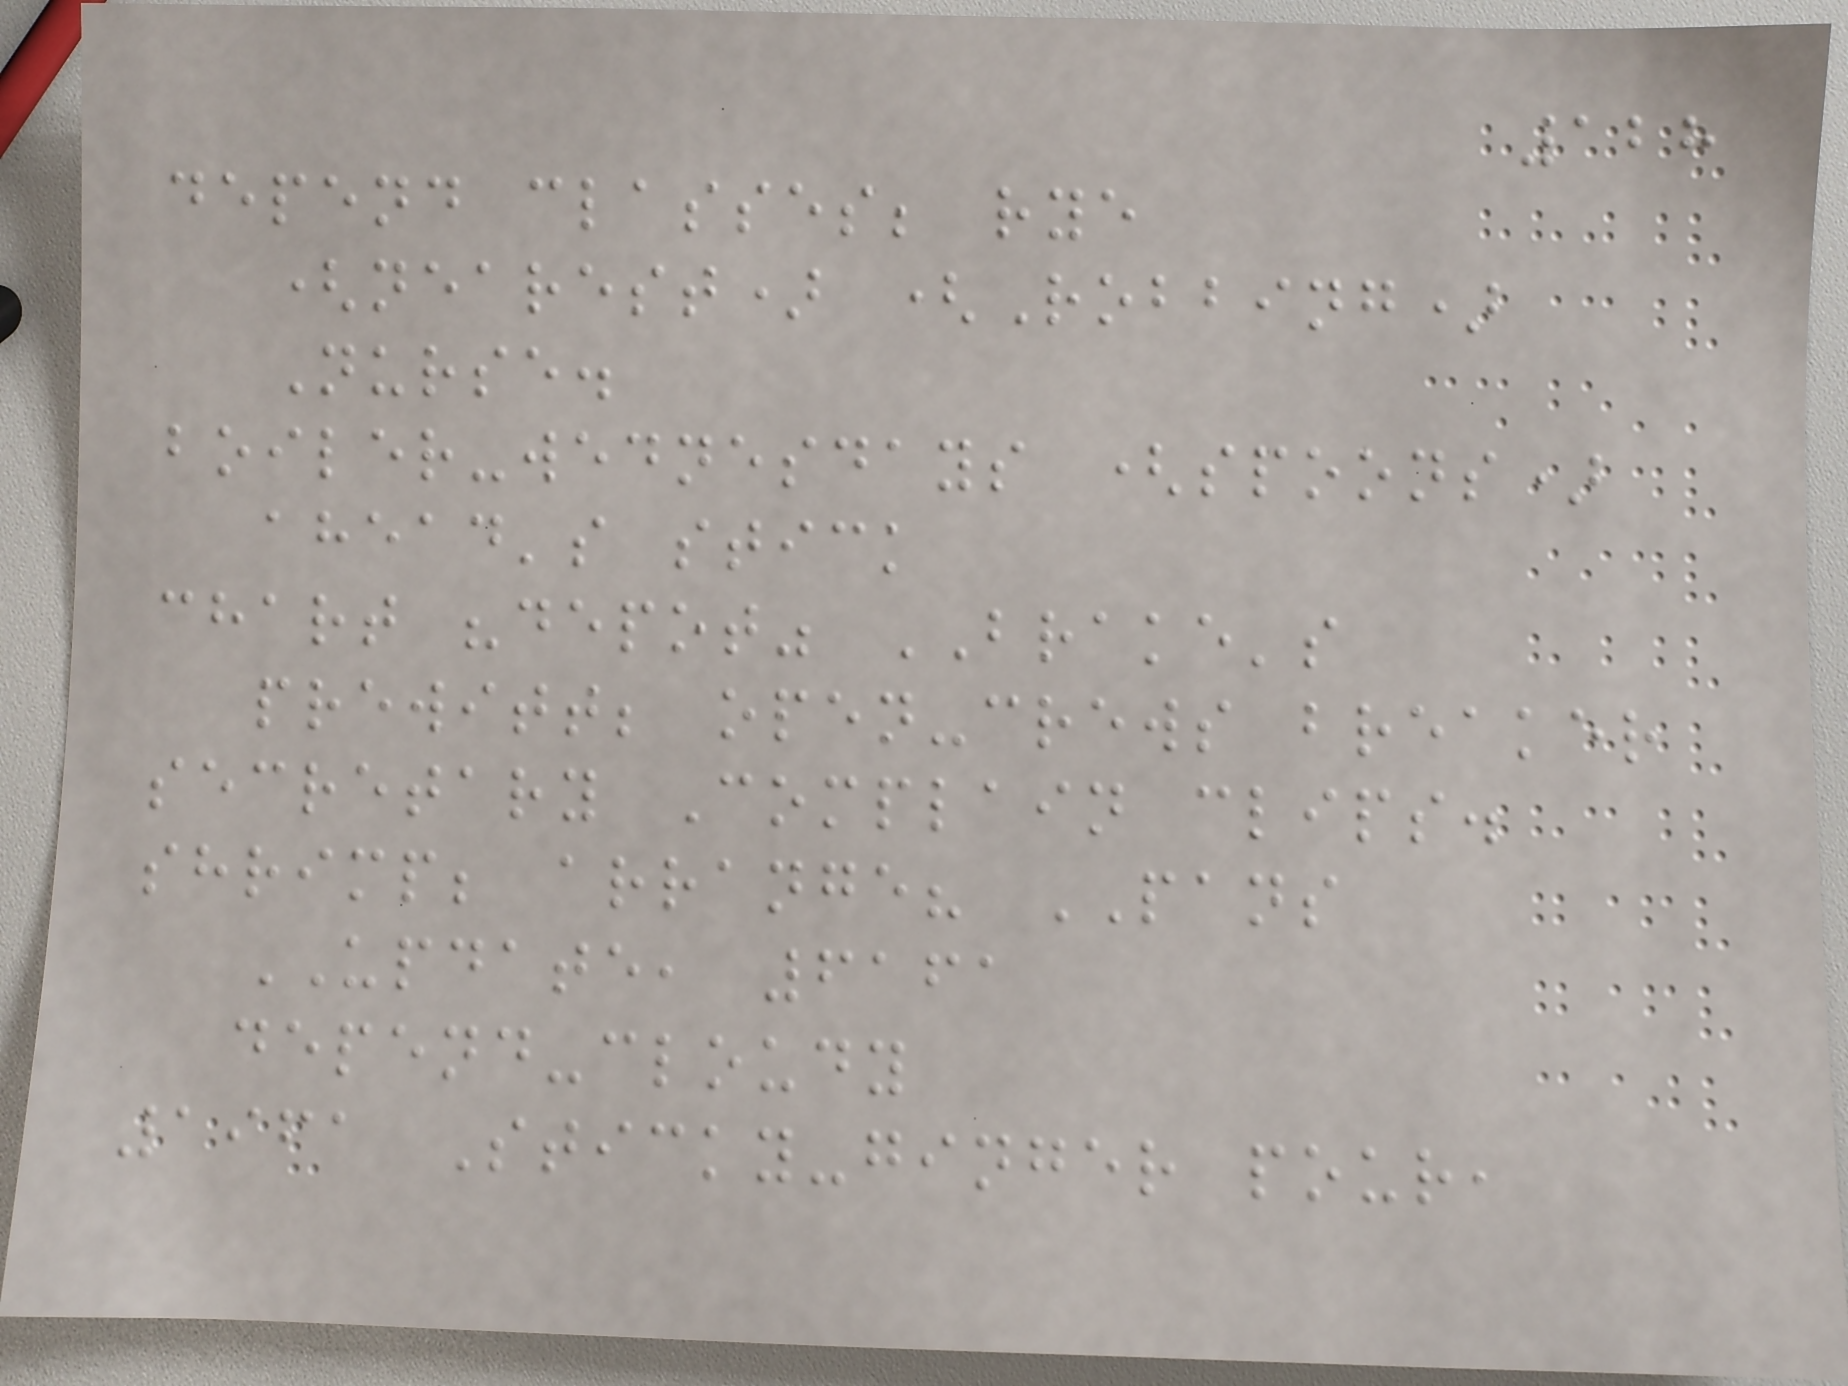128
depend classes; rye
(nearest) (Robbing)
Nurse.
boiler-wednesdays (spoons)
ahead's stick
chart "depot" BRAKE's
prewitt; open-crews breaker
secretary Complain clips.
shrimp; arrange? PANS
UPDATE, 6161
depend-cloudy
1961 Sticky-ginger pour,
